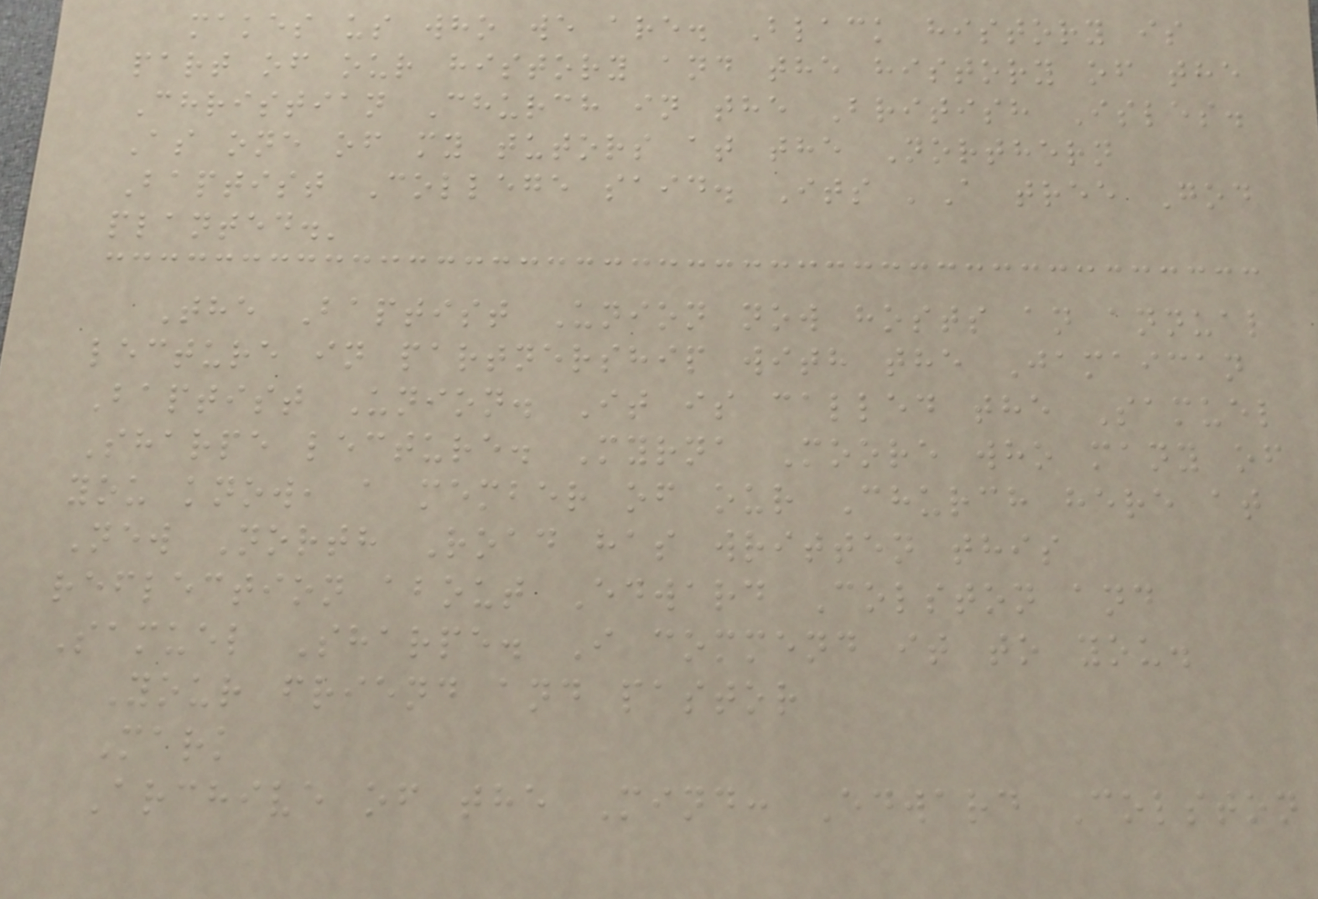makes us who we are. Black history is
part of our history and the history of the
Christian Church in the British Isles.
As one of my tutors at the Northern
Baptist College said. Its 'A tree God
planted.'
The Baptist Union now hosts an annual
lecture in partnership with the Jamaican
Baptist Union. It is called the Samuel
Sharpe lecture. Myrna Moore who many of
you know, a member of our Church here at
New North Road has written this
reflection about Edward Colston and
Samuel Sharpe. I commend it to you.
Your friend and pastor
Mark
Archive of the Mind: Edward Colston
